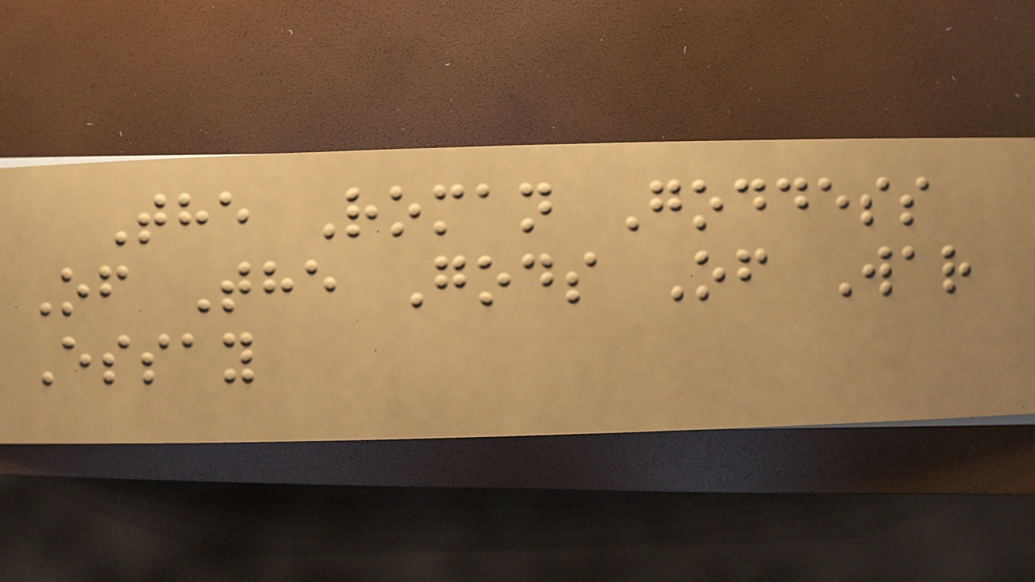The Roman Goddess
Of The Gods Of War
Essay
